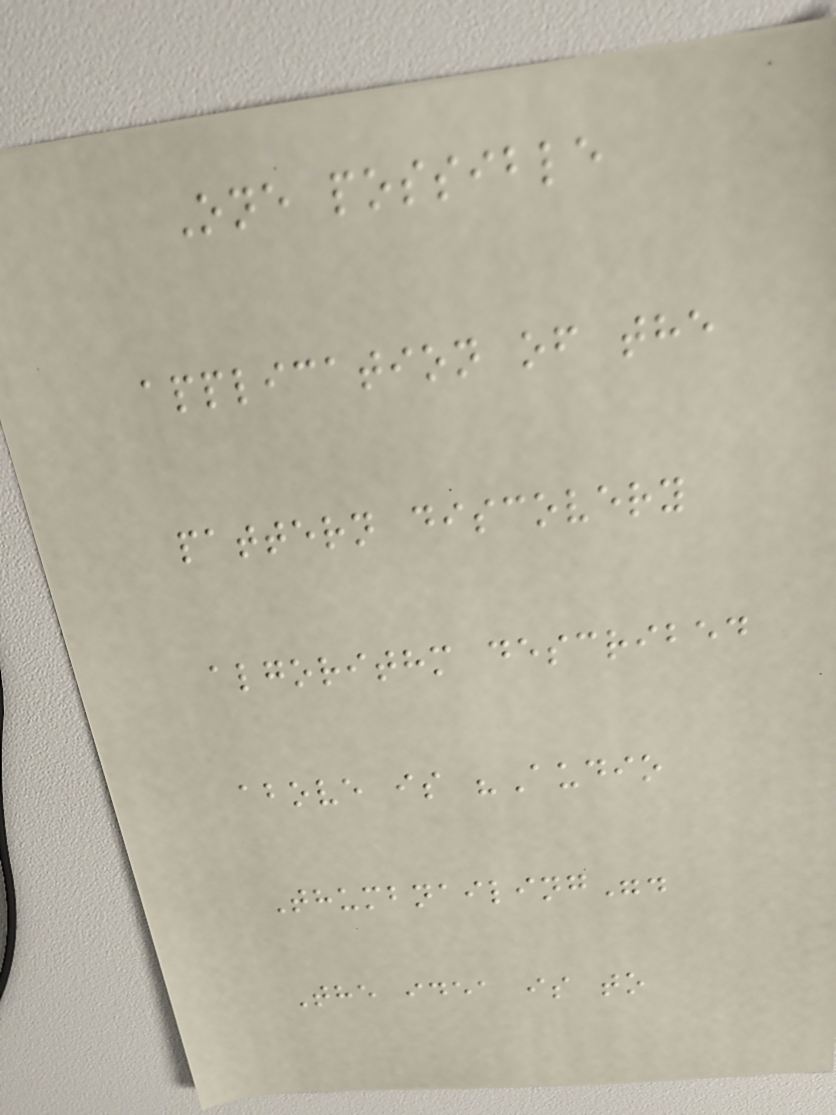One possible
application of the
pattern discovery
algorithm described
above is "Audio
Thumbnailing".
The idea is to
